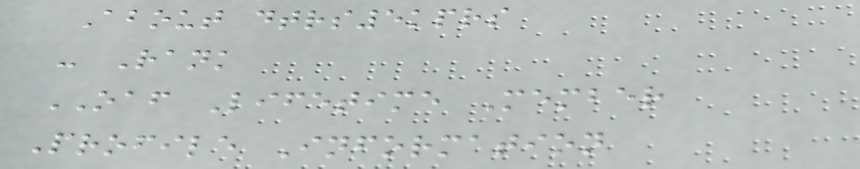About dtrs5kprs
- Rank
OAF Lifetime Member
Profile Information
